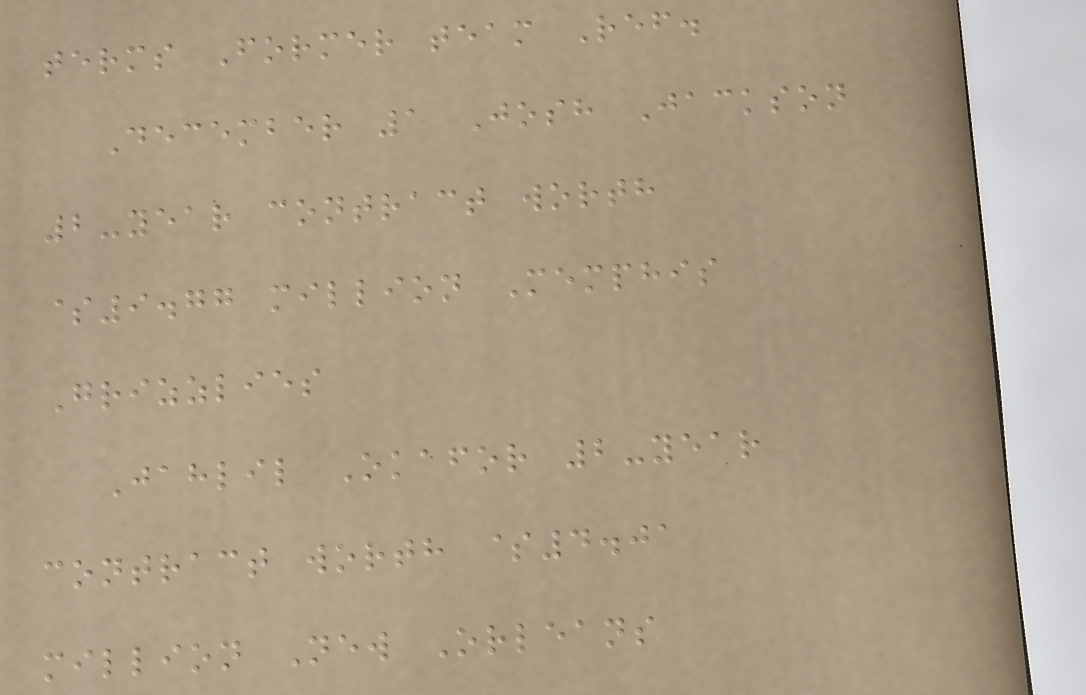terms Former team Ref.
December 1 Josh Jackson
2-year contract worth
$9.77 million Memphis
Grizzlies
Jahlil Okafor 2-year
contract worth $4.01
million New Orleans
